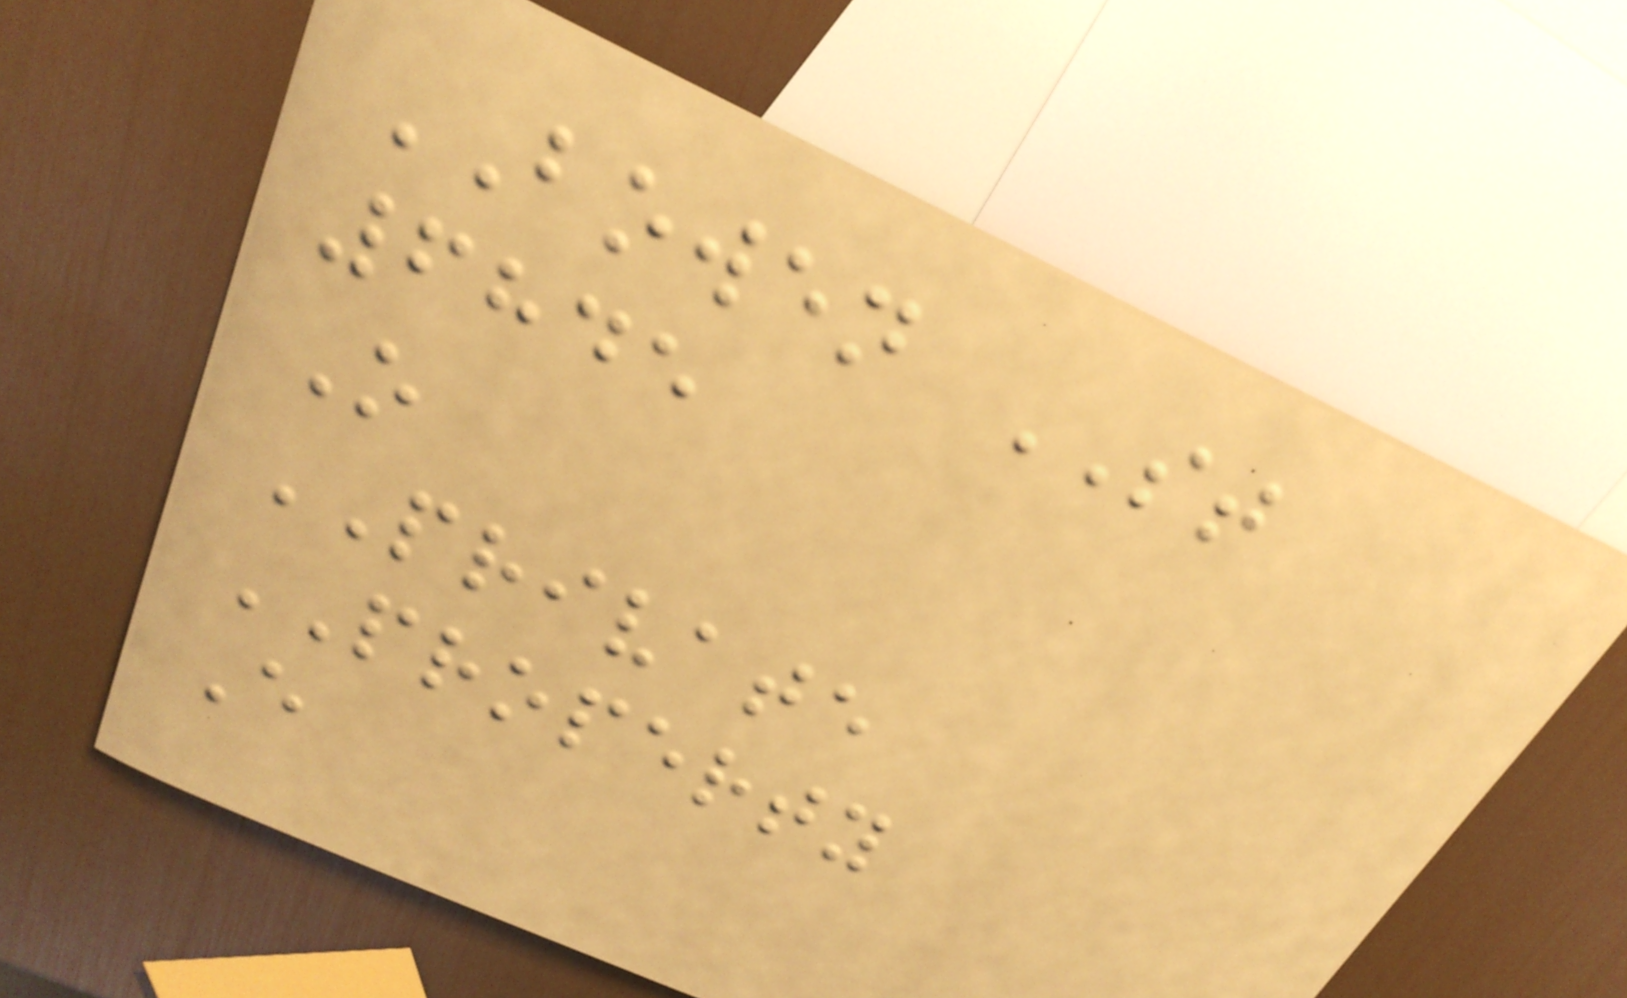BOWEN ST
6845
O
PRIVATE
PROPERTY
E
